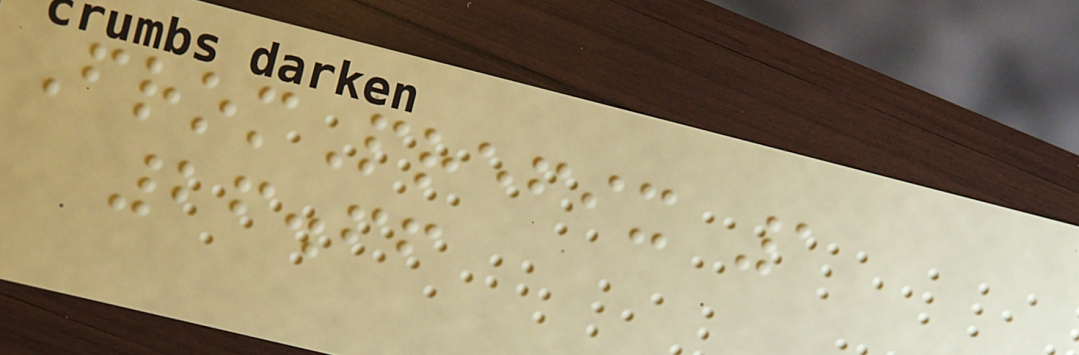FromPrefix 1
26.66
